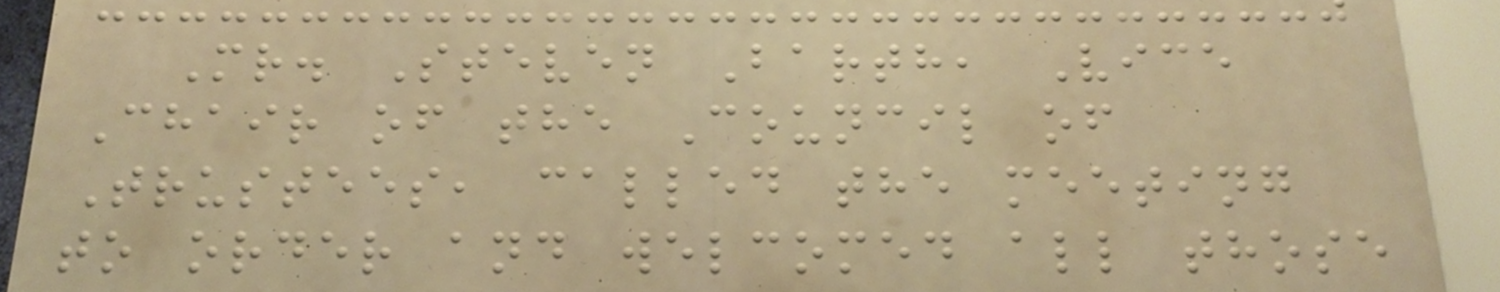Mr. Steven Barth, Vice
Chair of the Council of
Trustees, called the meeting
to order and welcomed all those
